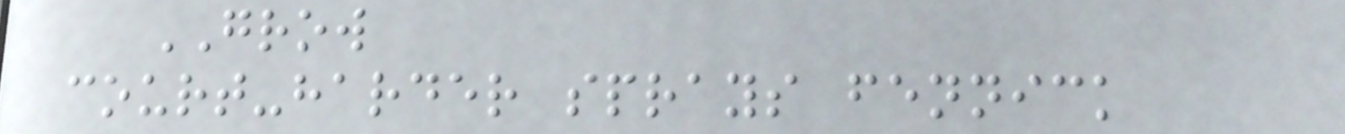GROW
court-harder sprays fennick
